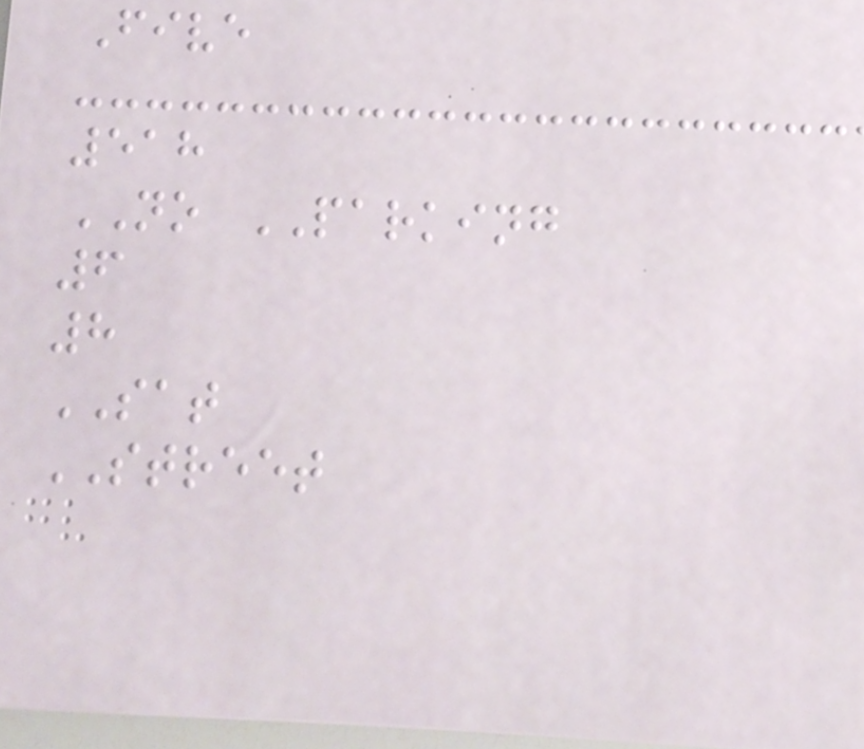Five
518
NO PARKING
6
8
SAT
STREET
